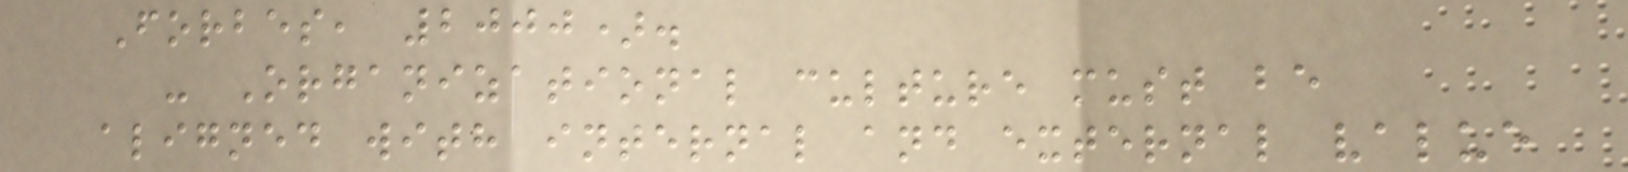Forbes, 2000).
- Organizational culture must be
aligned with internal and external value
